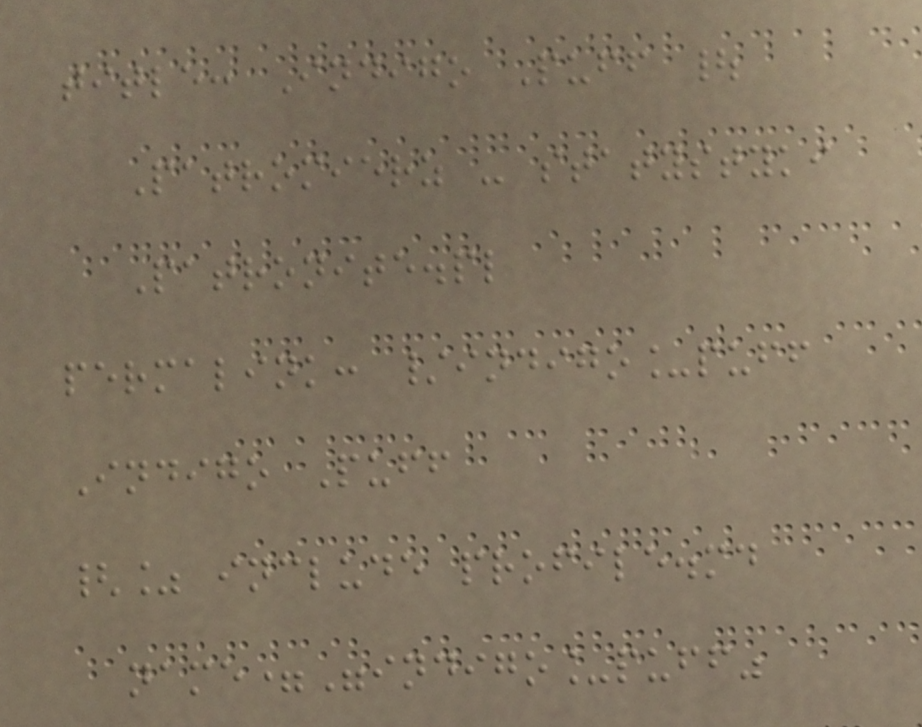title: Indigo Puff |
Patromierz - statystyki
Patronite.pl
permalink: /indigo_puff
Indigo Puff
{% include profile.md
name="indigo_puff"
